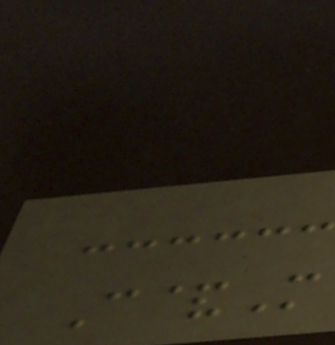C&M
